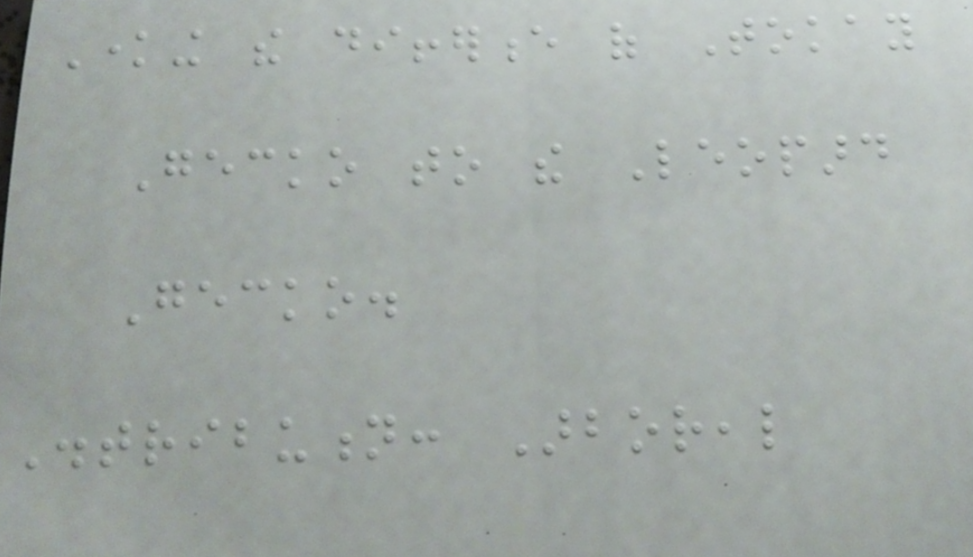Knowing the difference of Tokay
Gecko to the Leopard
Gecko.
Distribution: Arboreal
